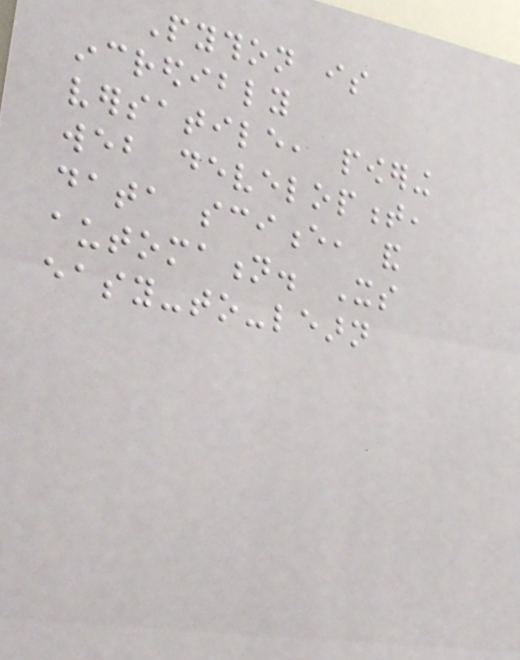Python is
incredibly
versatile, powering
web development,
data science, and
automation. Its
easy-to-learn
